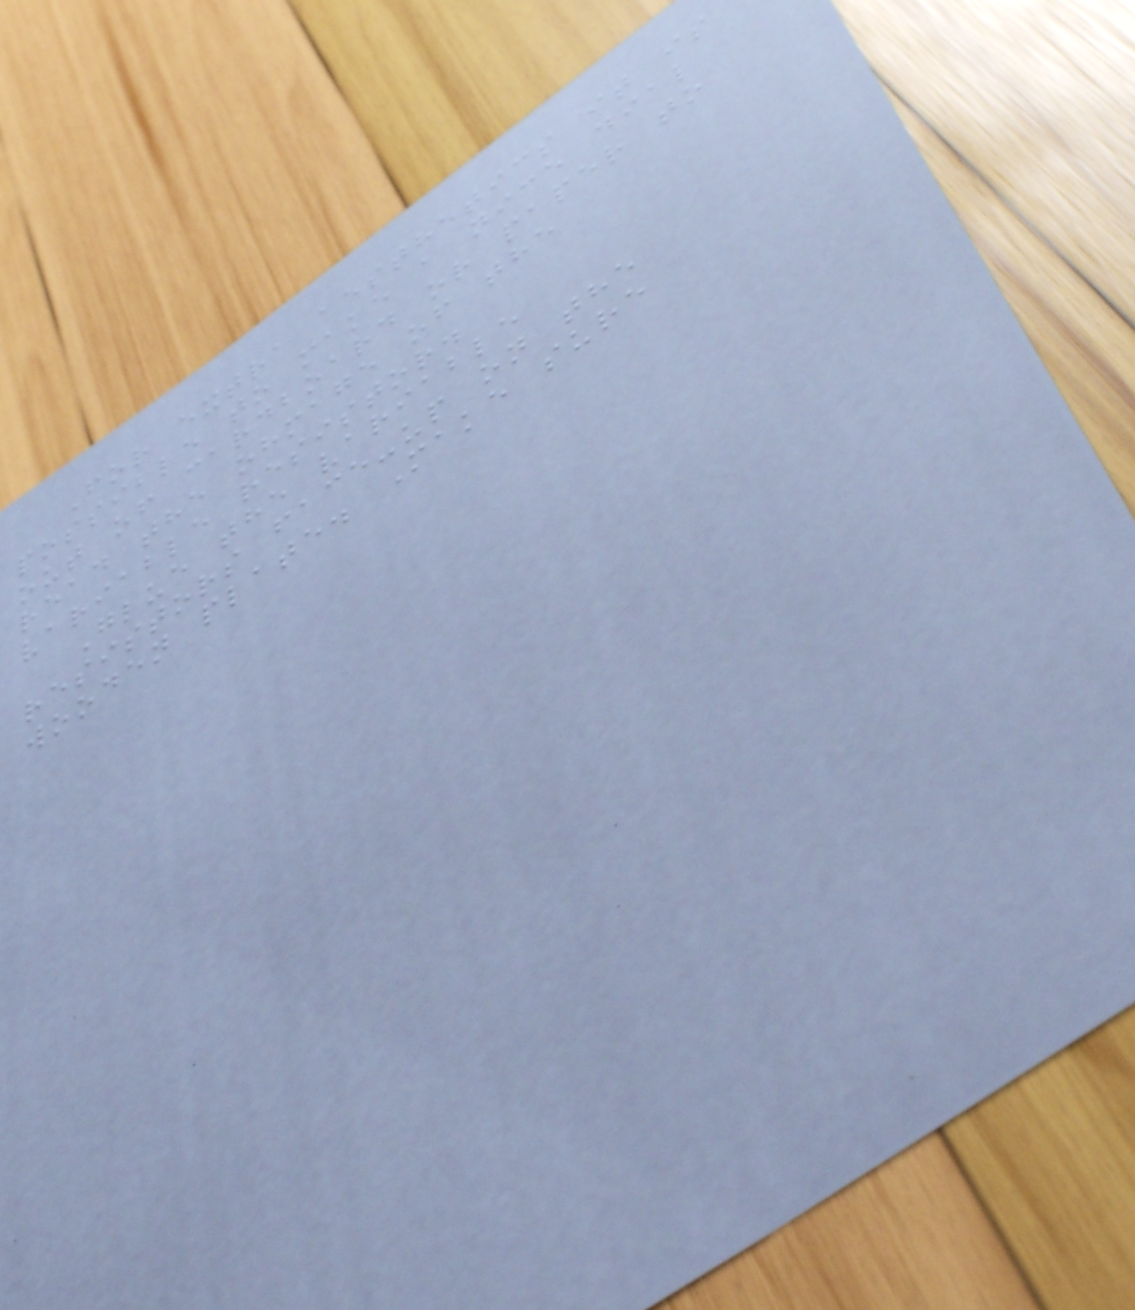For extra aesthetics it is
possible to make a nice dial
out of cardboard or paper to
read the ohmage of the
variable resistor.
Glue the variable
resistors face-up on the
wooden plate. Make sure
